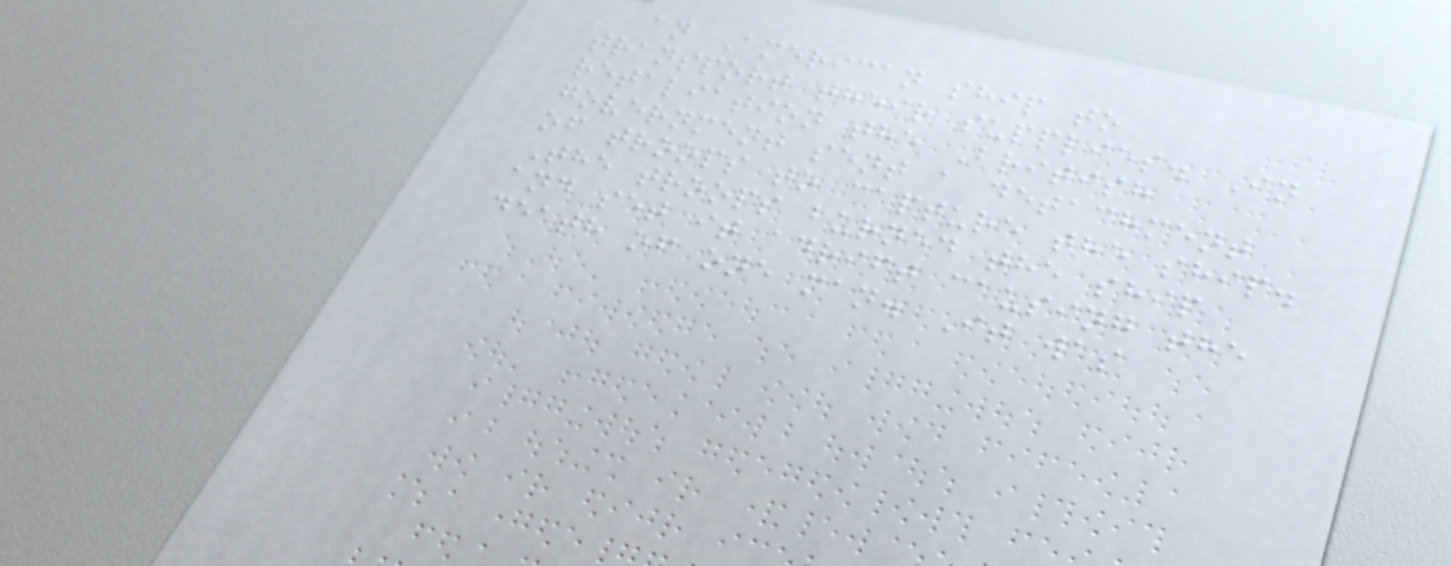an American ship to
transport their supplies. In
retaliation the British
government sent a detachment
of troops to capture the ship.
The troops burned the ship
and set it adrift causing the
death of one man. It was
